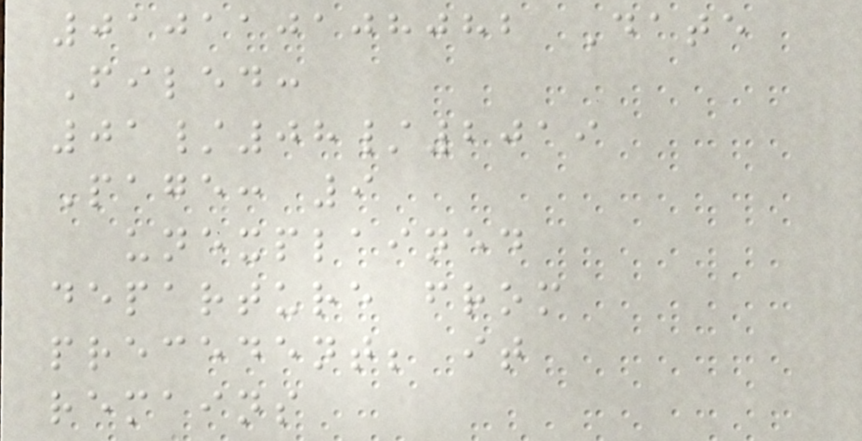010110108082 Date
Filed:
01/08/2019
Page: 9
unexplained
departure from
precedent; it
remains
